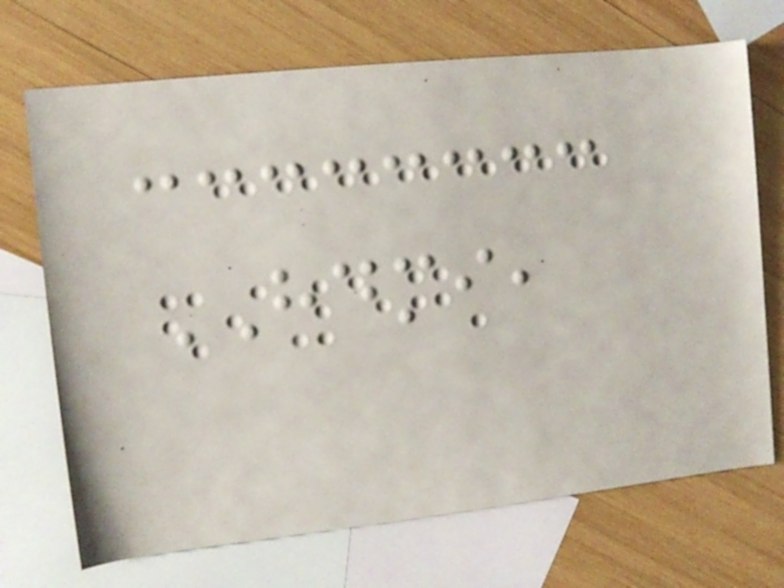HDMI,
